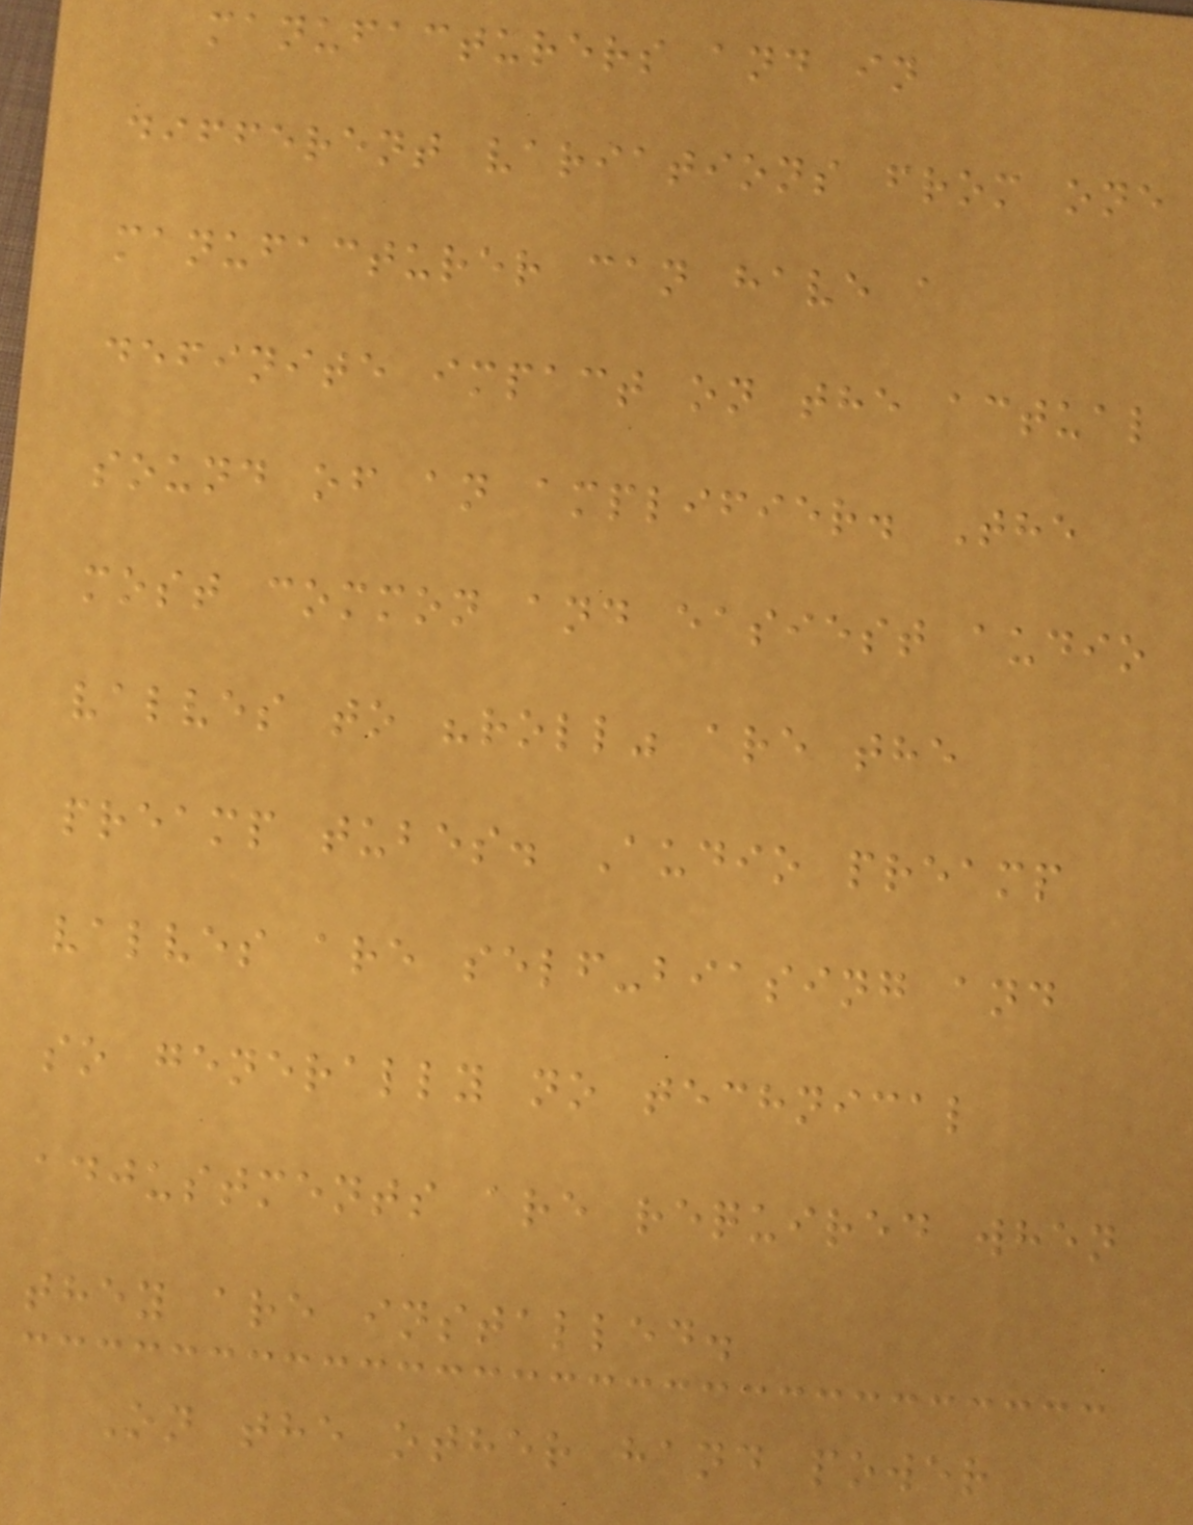manufacturers and in
different variations from one
manufacturer can have a
definite impact on the actual
sound of an amplifier. The
most common and easiest audio
valves to "roll" are the
preamp tubes. Audio preamp
valves are self-biasing and
so generally no technical
adjustments are required when
they are installed.
On the other hand power
